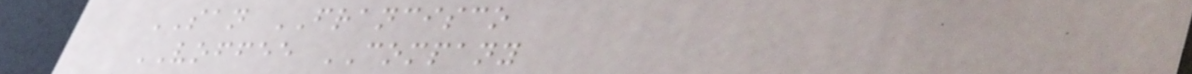SAN FRANCISCO
VOFFEE COMPANY
